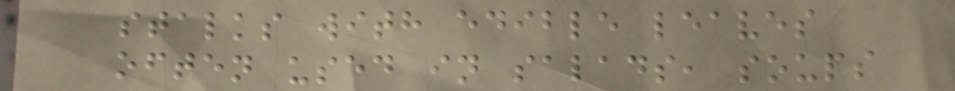stalks with edible leaves
often used in salads, soups
